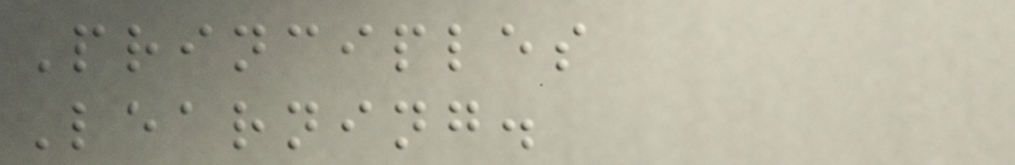Principles
Learning.
